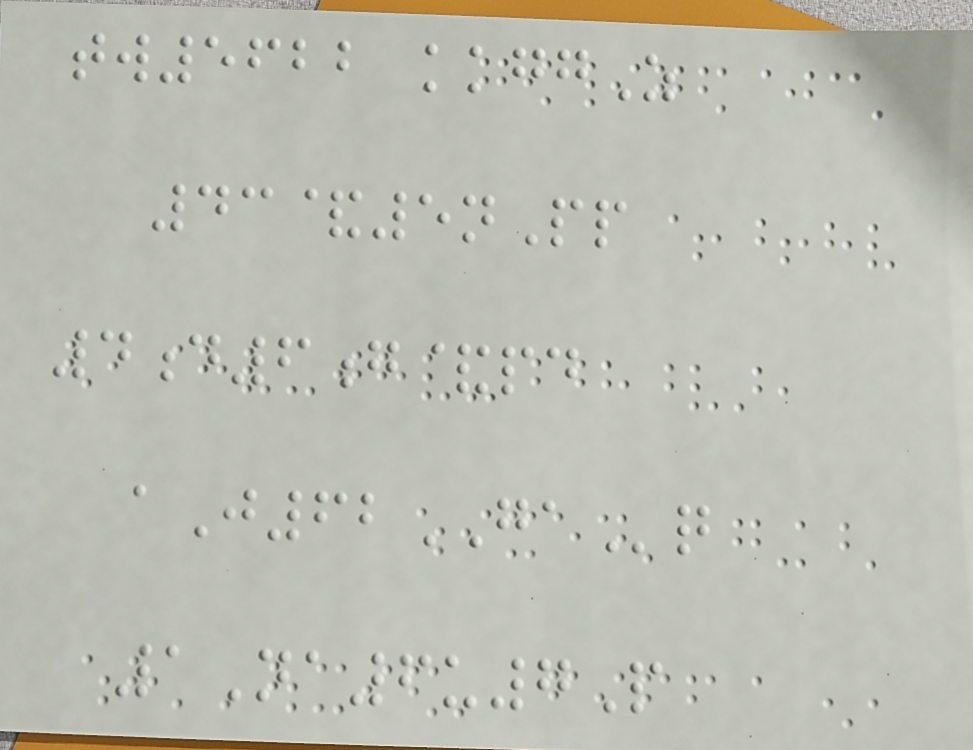tw5622 kkggZ
43&5nPp
4d6g&pd
aJ62GAq
1Na6u7P
